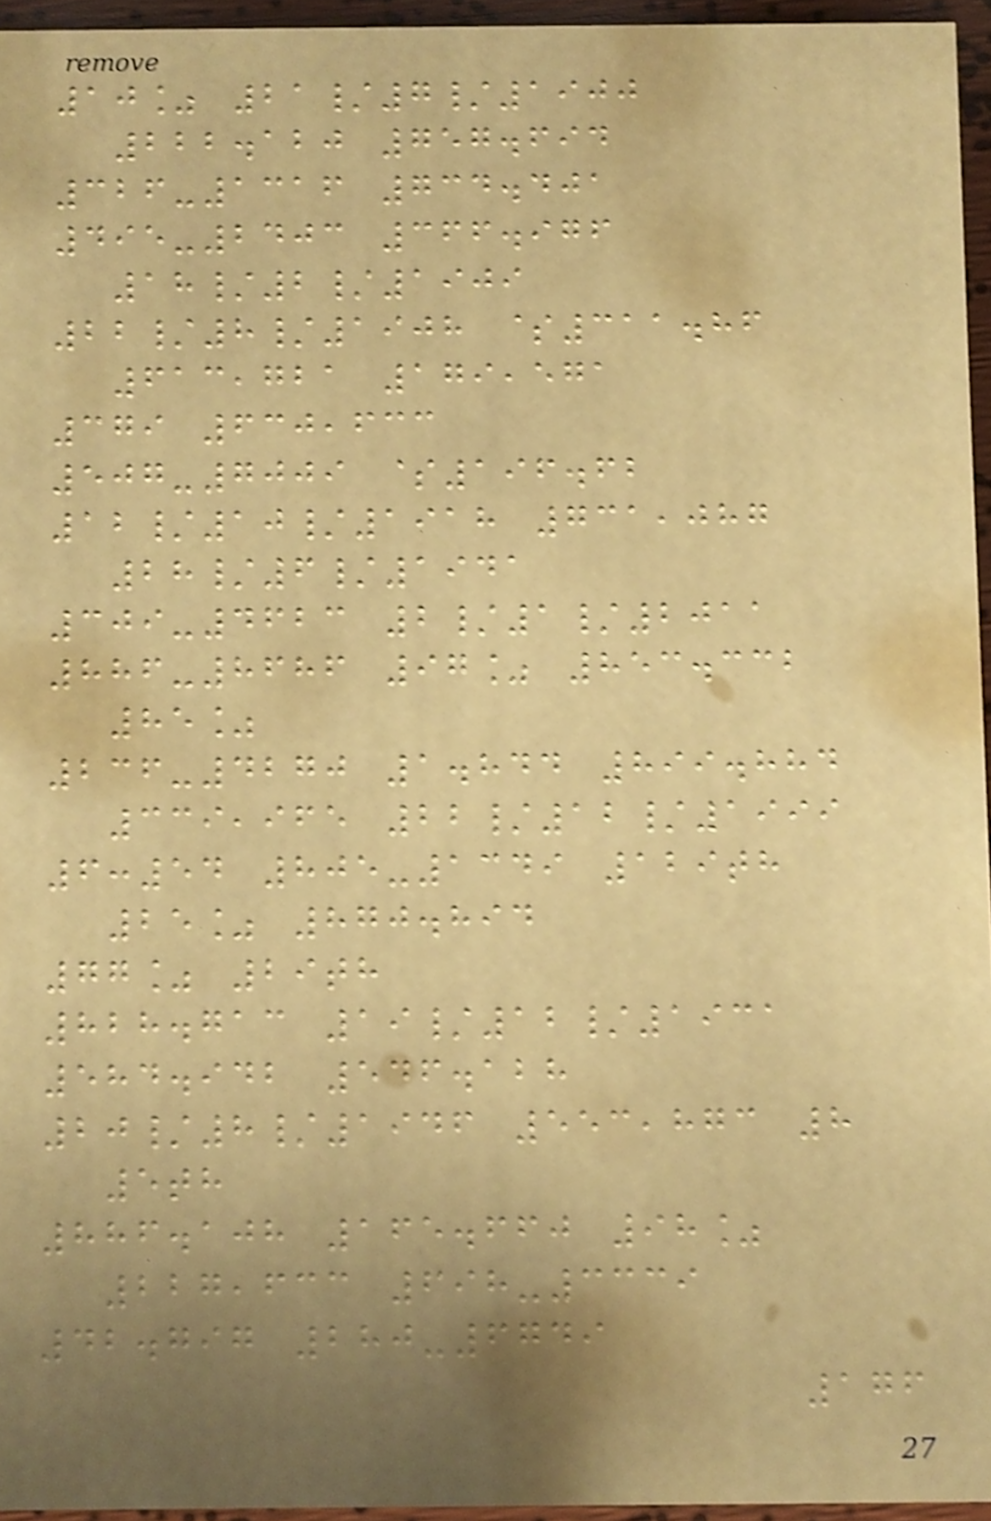10% 21/7/1900
222.120 757.694
326-1316 734.401
495-2403 366.976
18/2/1909
22/8/1908 $311.86
613,721 179,571
379 630,633
507-7009 $196.62
12/10/1918 731,087
28/6/1941
309-4623 2/1/2011
886-8686 97% 853.332
85%
236-4270 1.844 899.884
339,965 22/12/1999
6:54 805-1349 129th
25% 870.894
77% 29th
828.713 19/12/1931
584.942 546.128
20/8/1946 553,873 8
5th
886.108 165.660 98%
227,633 698-3339
42.797 280-6749
176
